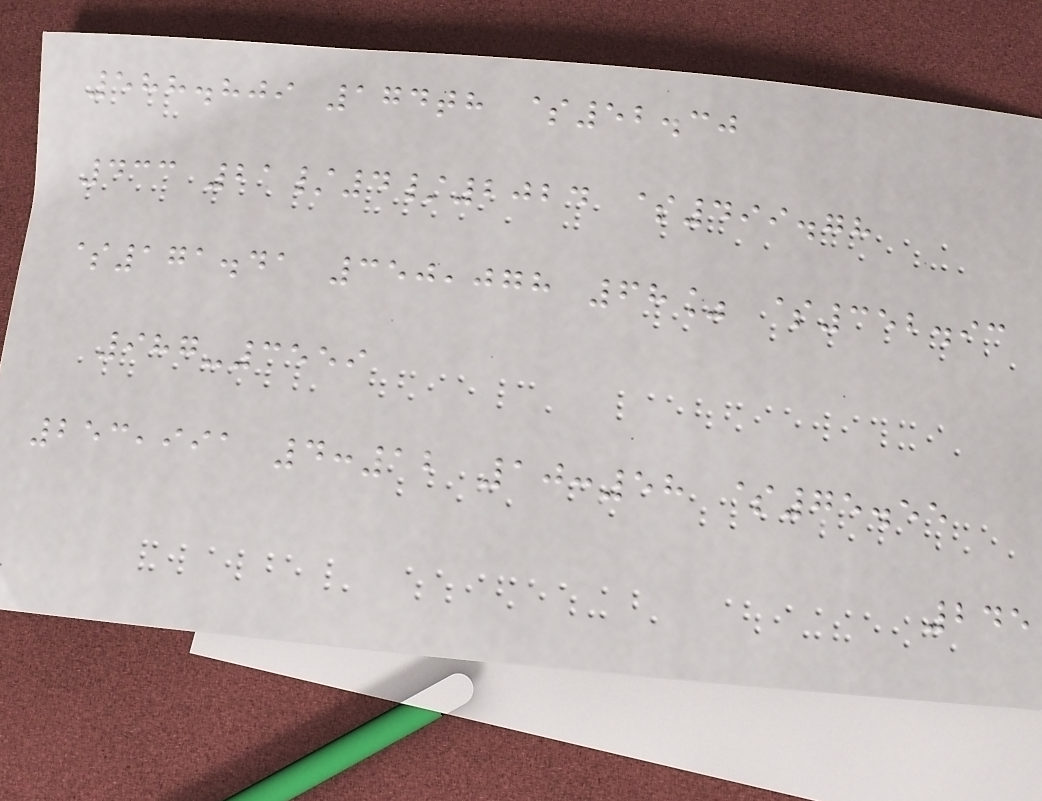588.809 174th $52.30
433 21/4/2024 $499.78
$171.41 350,078 68% $352.93
987-3559
253,991 4:12 10:58 $75.55
245
